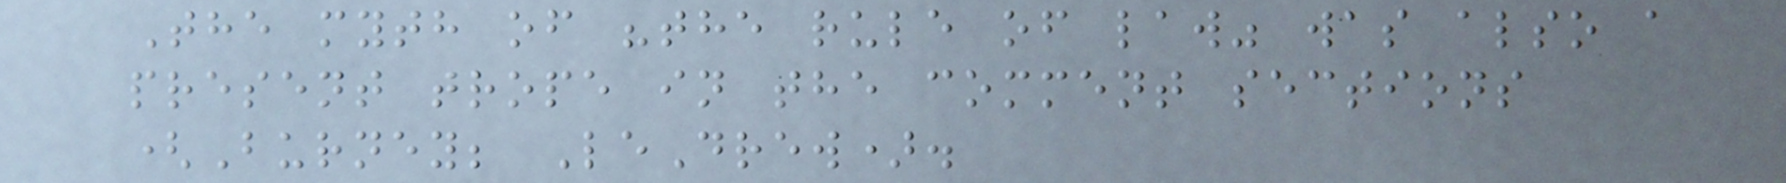The myth of "the rule of law" was also a
present trope in the comment sections
(Burney; LeDrew).
